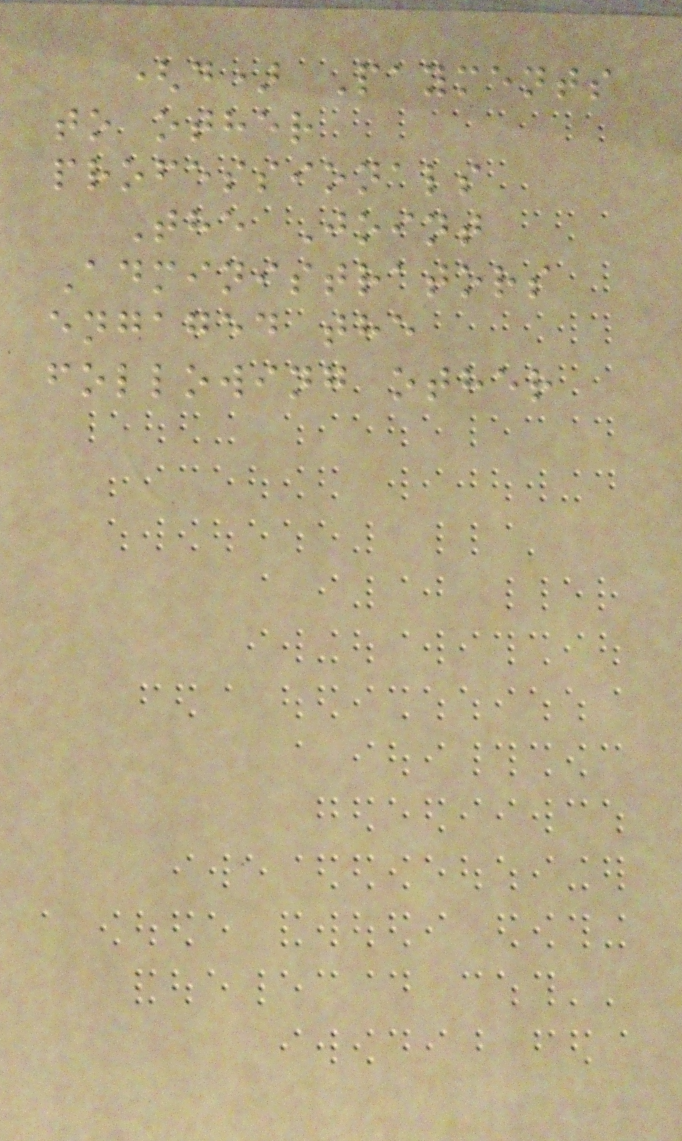(d) Payments
to other
professionals
The Joint
Administrators
engaged the
following other
